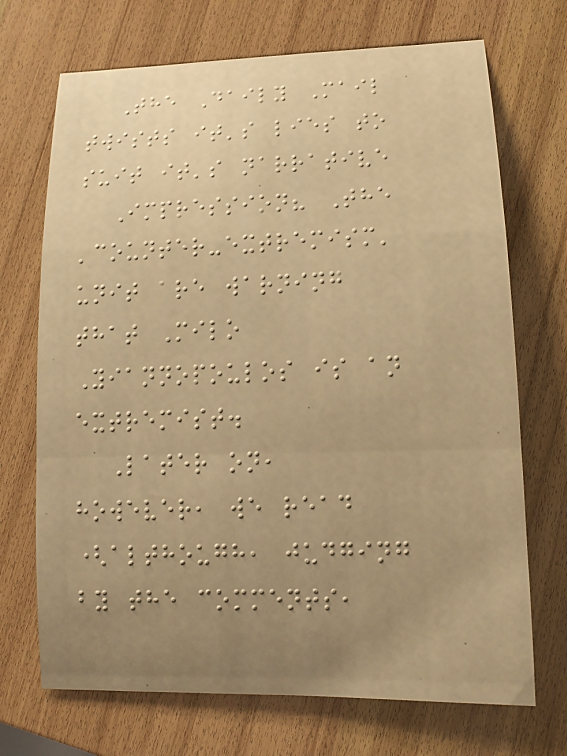The Daily Mail
twists it's lies to
suit it's narrative
Impression? The
'counter-extremism'
unit are warning
that Milo
Yiannopoulos is an
extremist.
Later on,
however, we read
(although, judging
by the comments,
